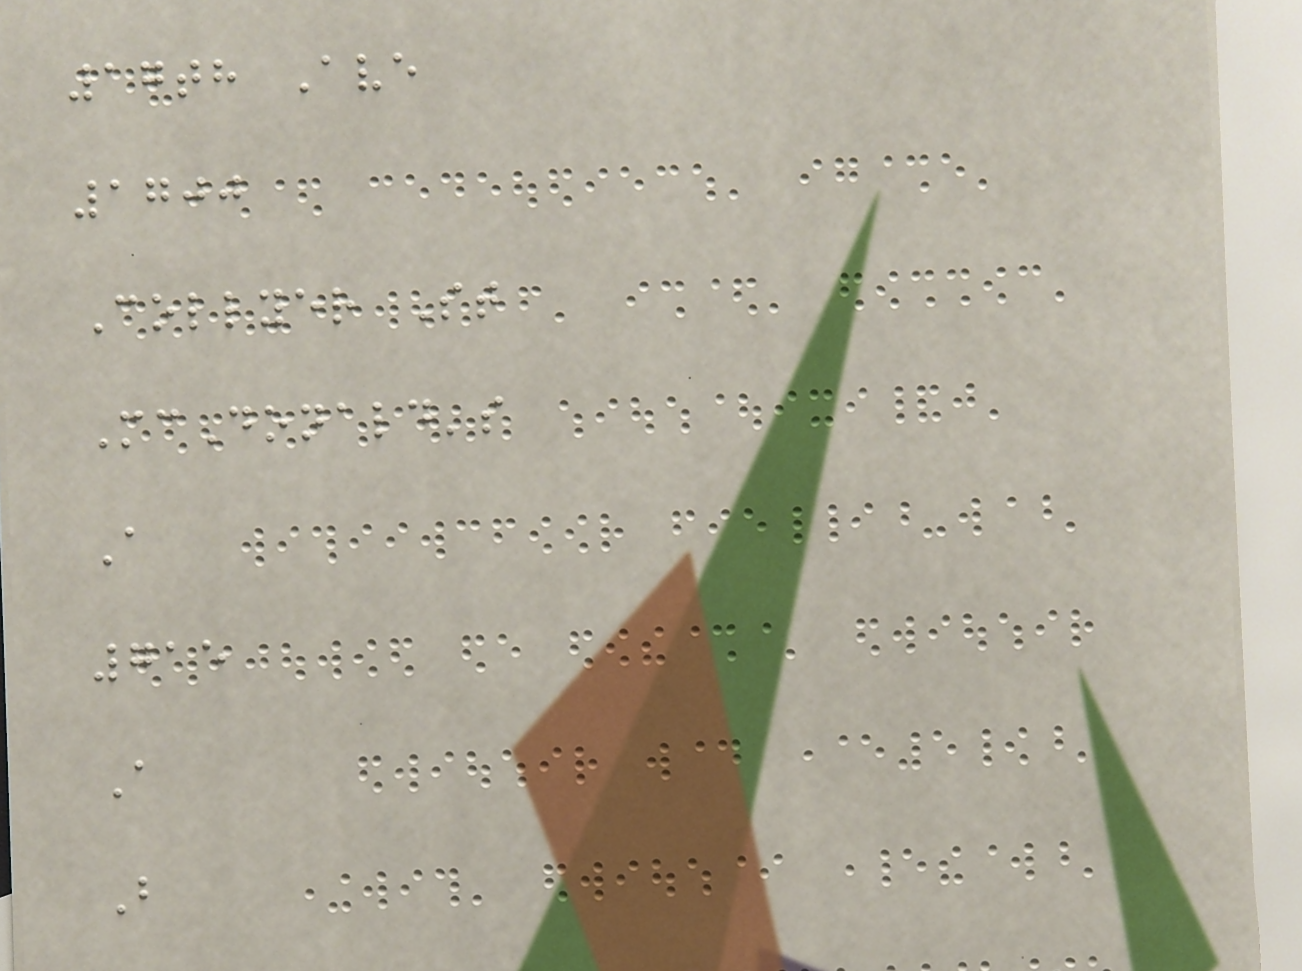17th Ave
1700
Collyer St
McDonald's
A
715
A
B
